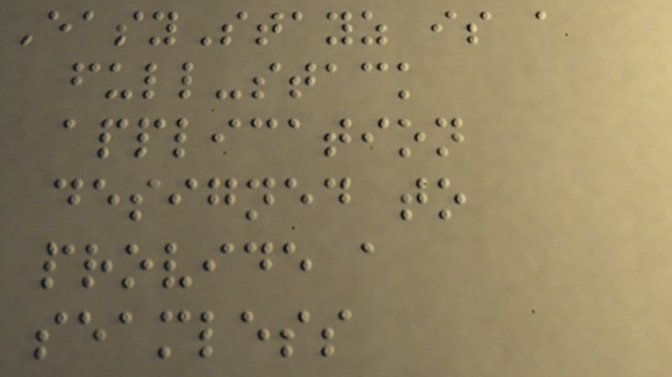EasyStayz is a
full-stack
application
designed to
provide a
seamless
